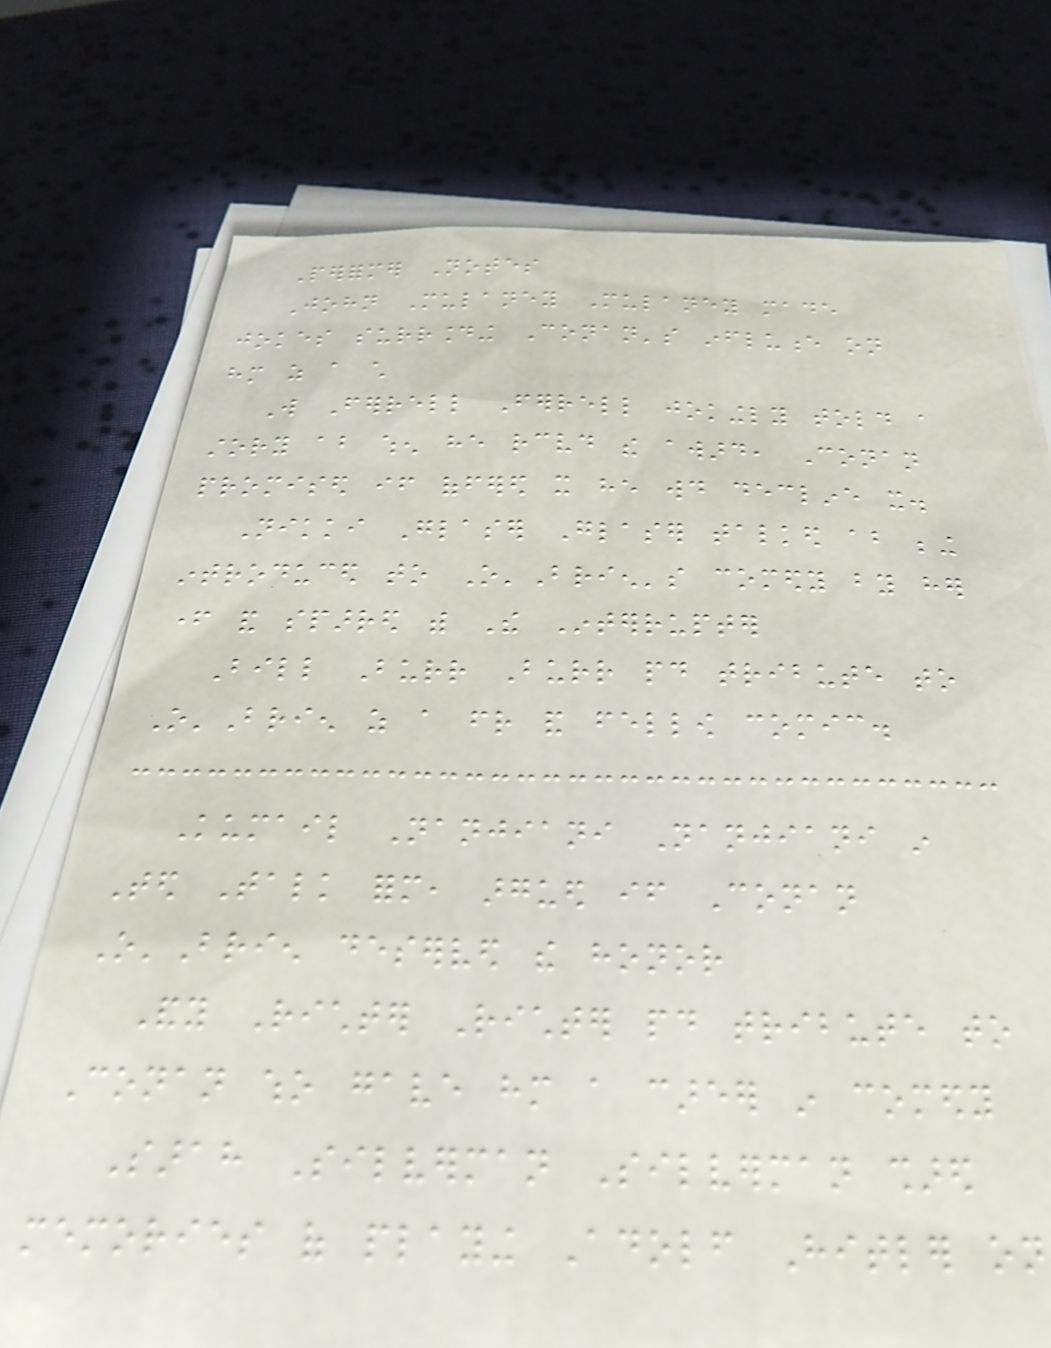Performer Notes
John Mulaney Mulaney made
jokes surrounding Conan's influence on
him as a child
Will Ferrell Ferrell jokingly told a
story about when he received the award, Conan
promised if offered it he would decline it.
Nikki Glaser Glaser talked about being
introduced to O'Brien's comedy by her
father and sparred with The Interrupter
Bill Burr Burr paid tribute to
O'Brien as a friend and fellow comic.
Kumail Nanjiani Nanjiani in
Ted Talk form, argued if Conan
O'Brien deserved the honor
Andy Richter Richter paid tribute to
Conan who gave him a career in comedy
Sarah Silverman Silverman shared
memories of playing Adolf Hitler on
